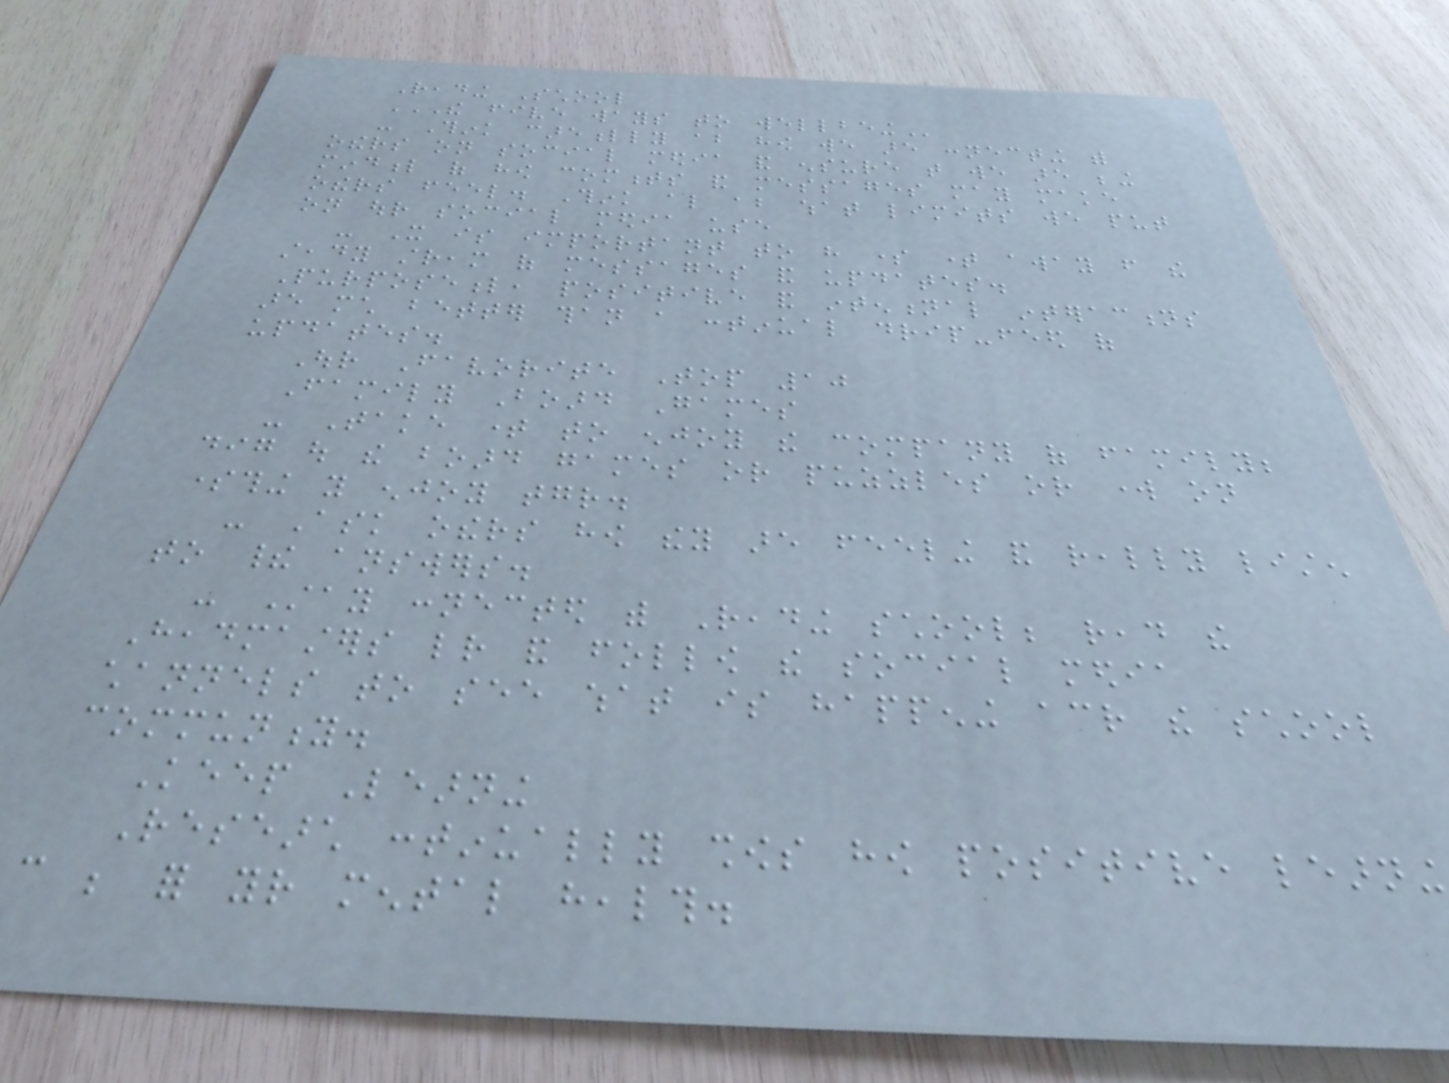Reading School
THE FIVE WAYS TO WELLBEING
- Think carefully about how we are connecting with
others on social media and ensure that we are being
mindful of how comments and messages may make
others feel. Think also about what limits we put
on our social media use
- It is important to have some time away from the
steady stream of messages and updates.
Purposeful, positive and intentional interactions
are much better than a continual drip-feed of
updates.
Our Favorite Top 10
Family Board Games
- Take time to enjoy the company of family;
dig out the board games or puzzles or work on
something you enjoy together.
- Ask others how they are feeling and really listen
to their answers.
- Stay connected with Reading school; read the
Headmasters letter and follow the social media
channels to see what is happening across the school
community.
Keep Learning
Research continually shows how positive learning
can be for your mental health.
